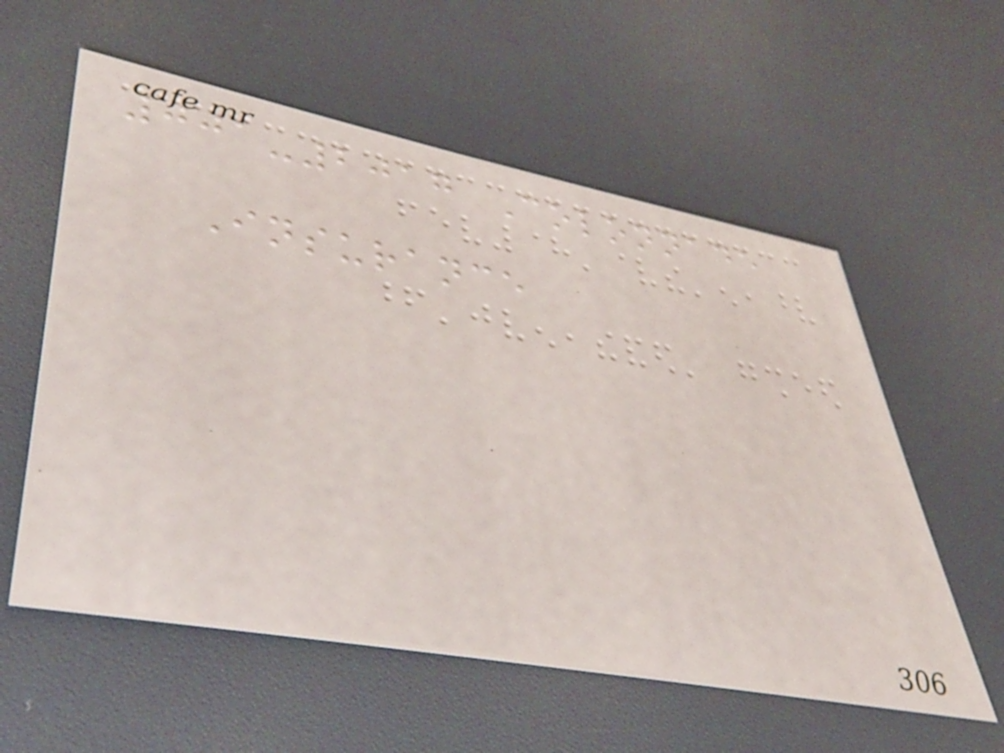001-2017 Colonnade
Insurance
